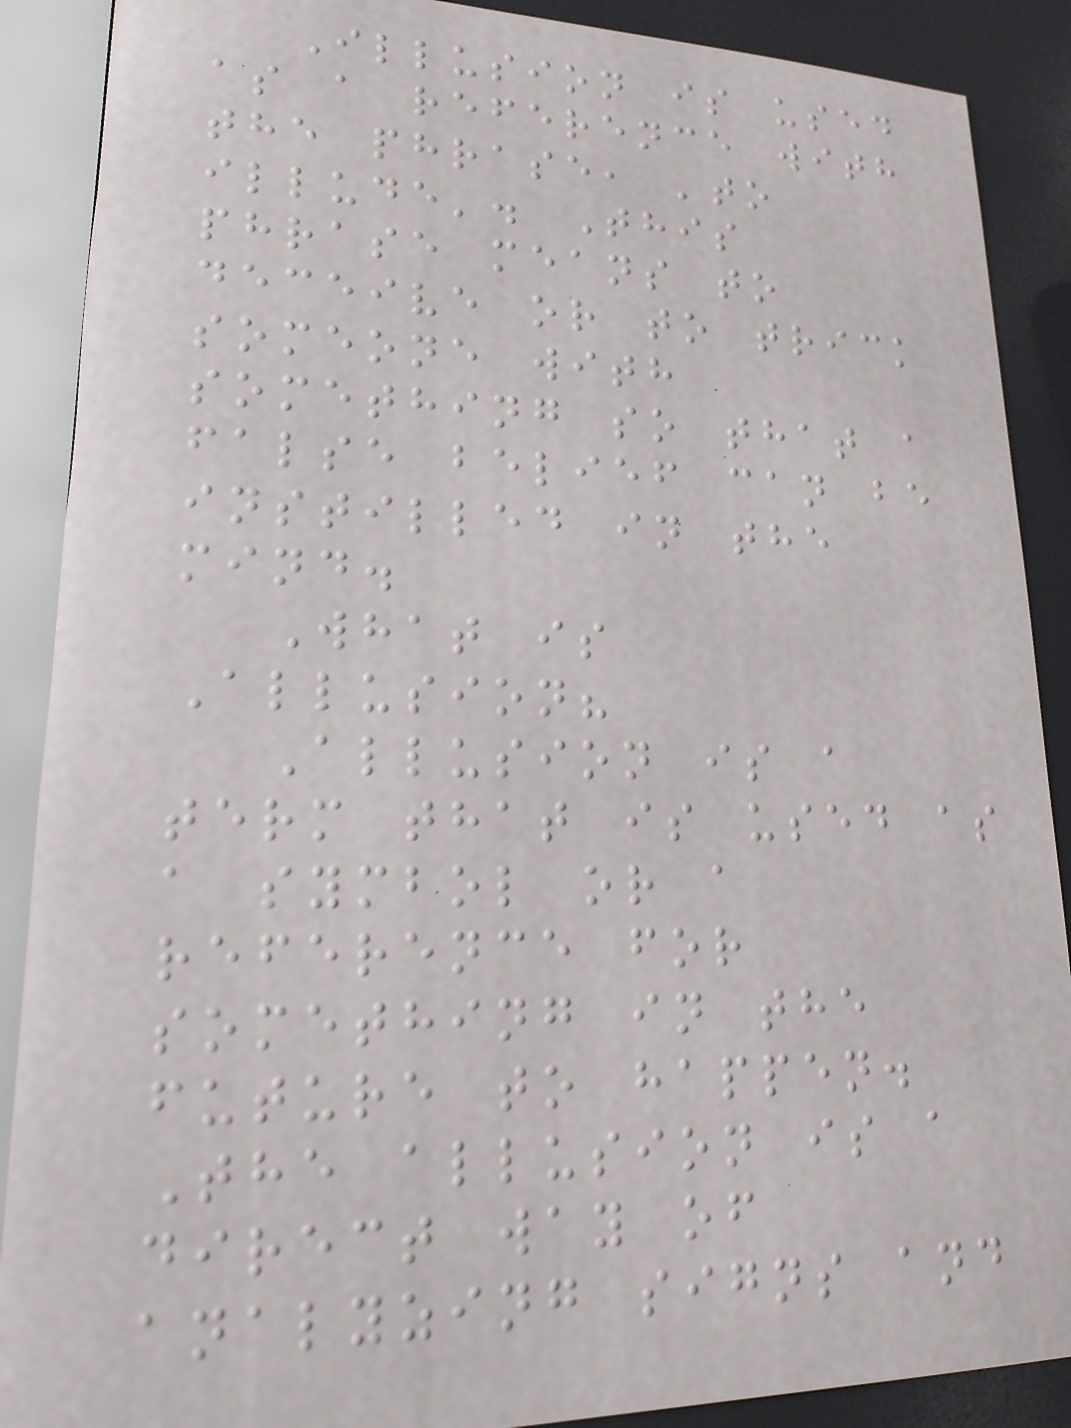Illusion is used
as a reference with
the phrase, 'to
illude'. This
phrase means to
deceive or to trick
someone with
something so that a
false belief can be
instilled in the
mind.
What is
Allusion?
Allusion is a
term that is used as
a symbol or a
reference for
something in the
future to happen.
The allusion is a
direct way of
analyzing signs and
